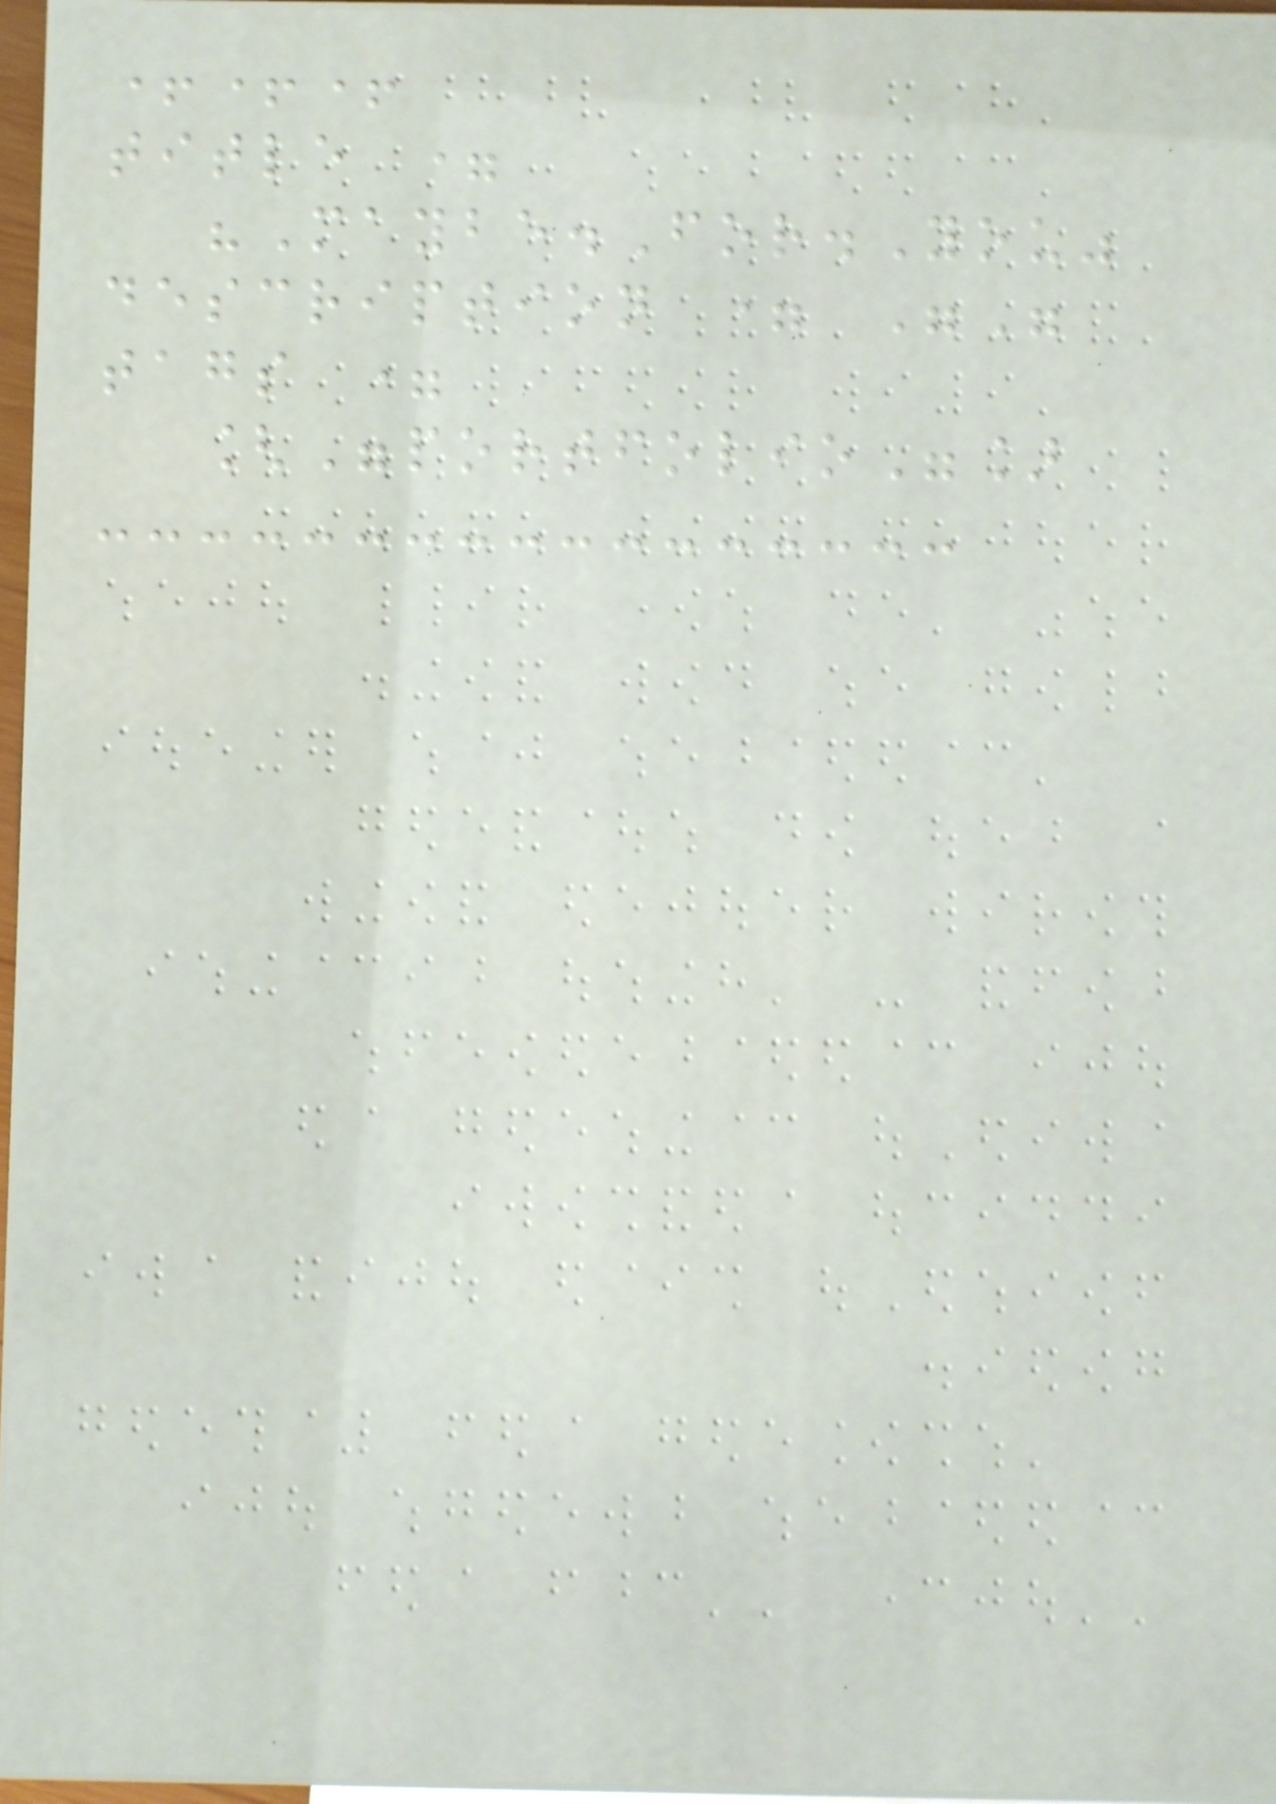+++
title =
"Maybe.For.You"
description = ""
tags =
["portfolio"]
